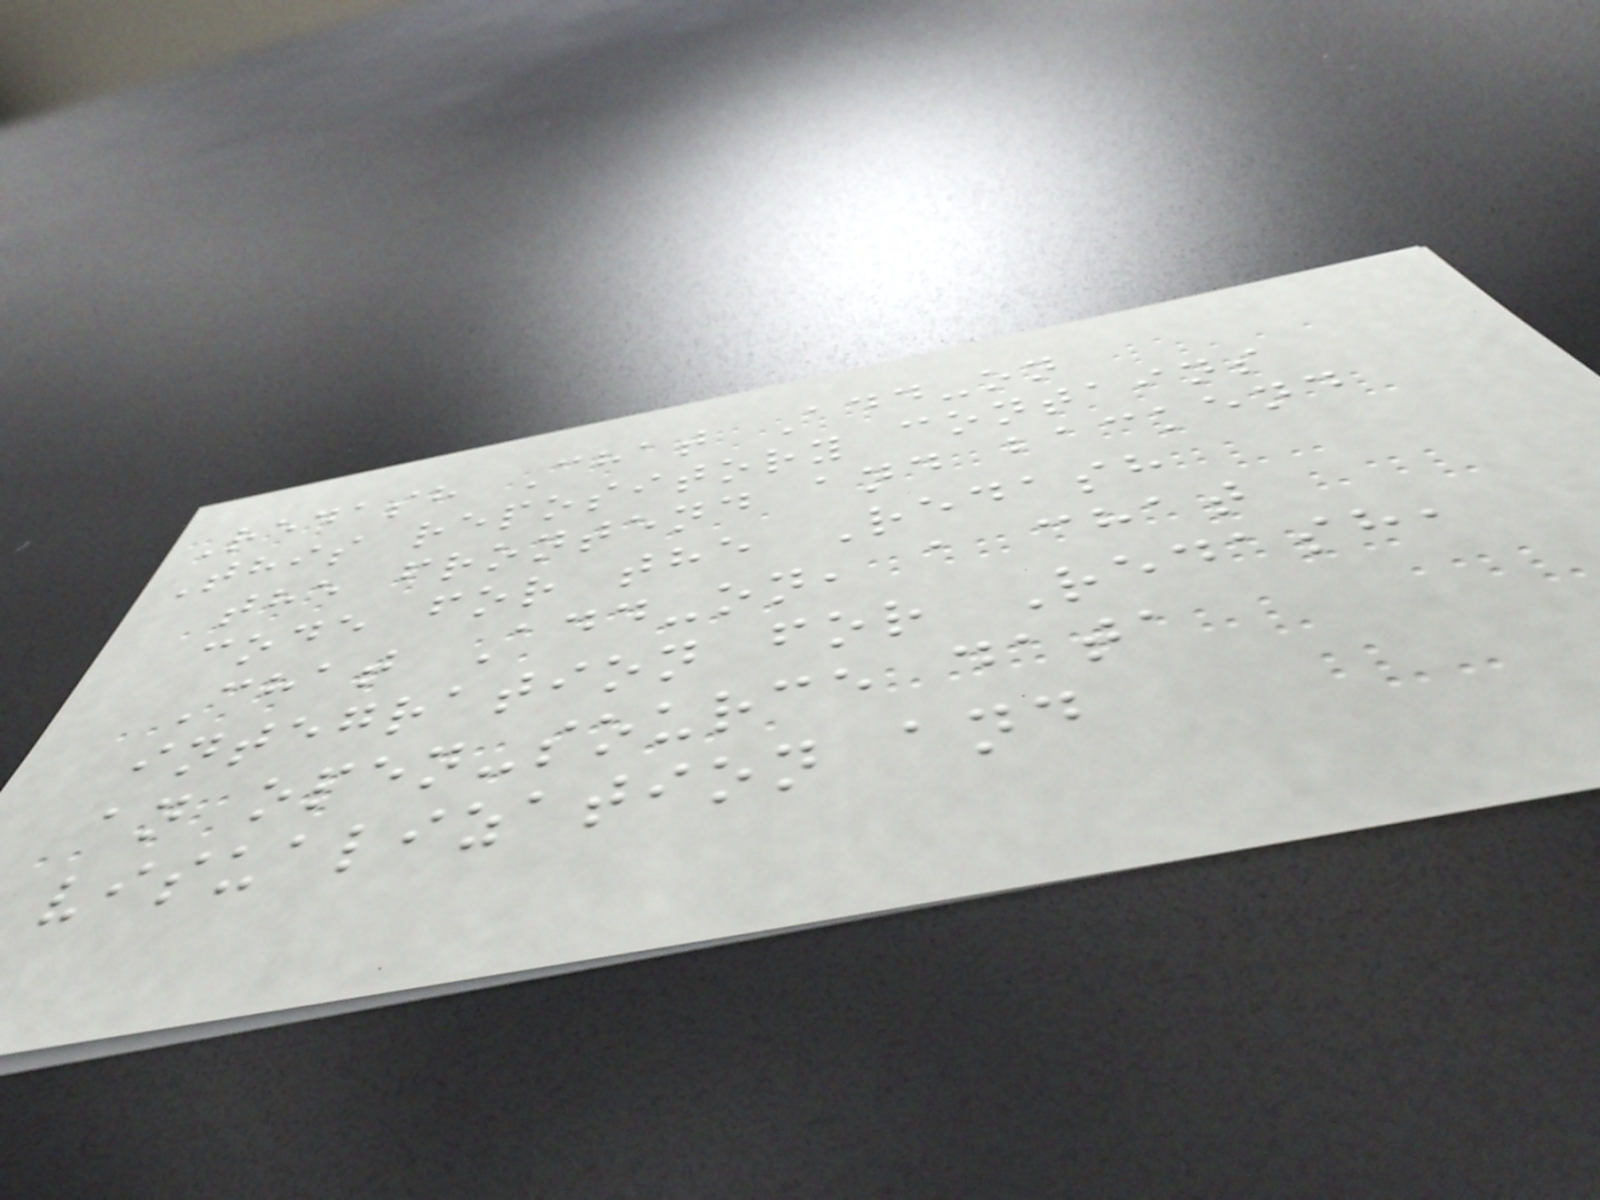Redash Chat Add-on
This repository contains
the frontend and backend
code for the Redash
Chat Add-on, a chat
integration for Redash,
an open-source data
visualization and
